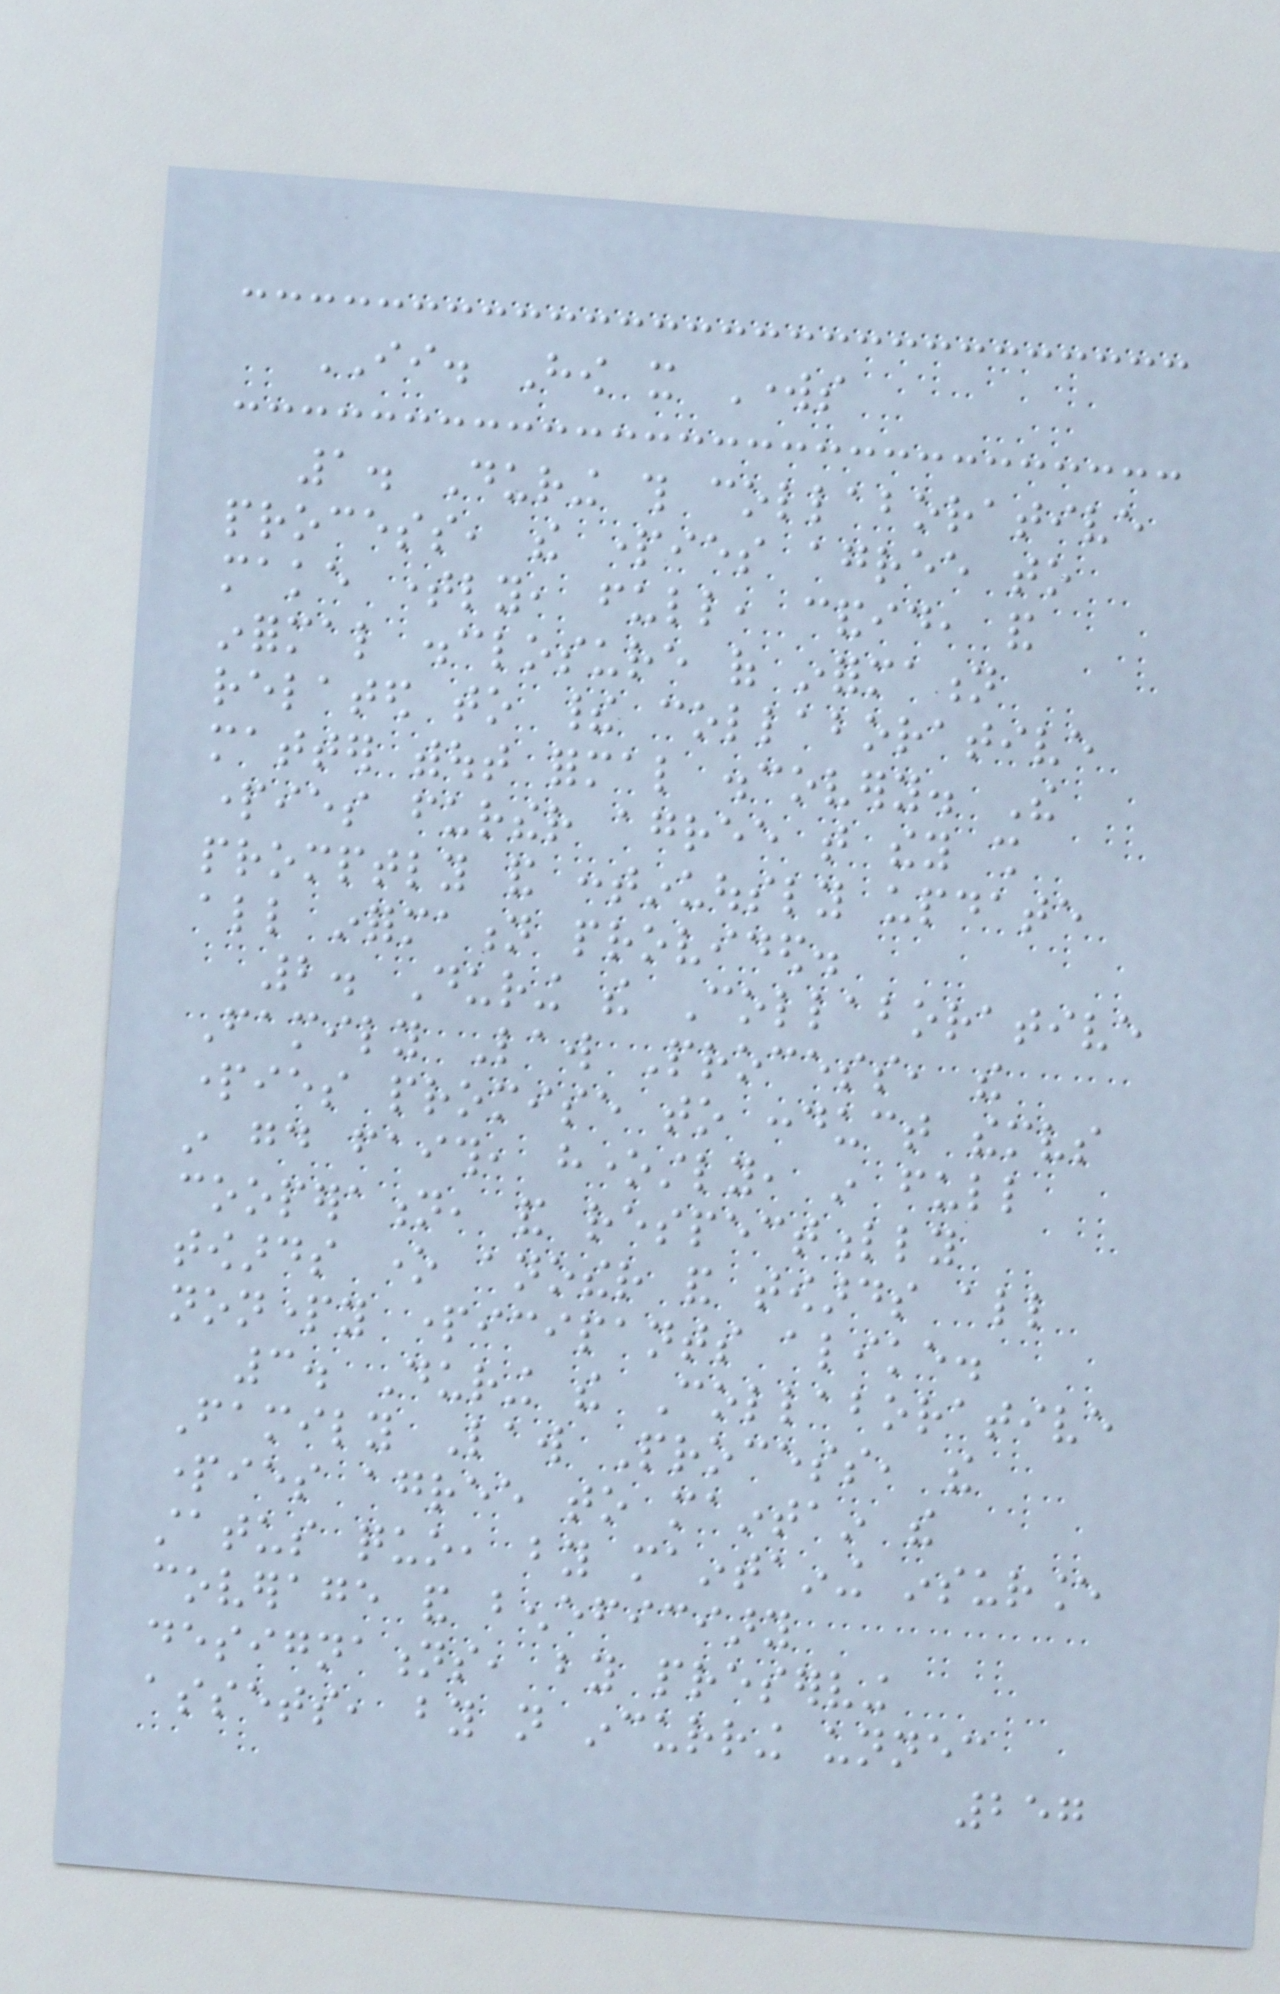II. How it Works
1. During this collaborative
process, the parties agree to
make timely, full, candid, and
informal disclosure of information
related to their collaborative
matter without formal discovery. The
parties further agree that they shall
promptly and continuously update
all information provided.
2. During the Collaborative
Family Law Process, the
parties promise to conduct themselves
in good faith, honestly, in full
cooperation, and respectfully
towards one another and towards all
nonparty participants alike.
3. During the Collaborative
Family Law Process, the
parties agree to maintain the
status quo, by maintaining insurance
coverage and beneficiary
designations, by preserving
assets, by not incurring unnecessary
257
